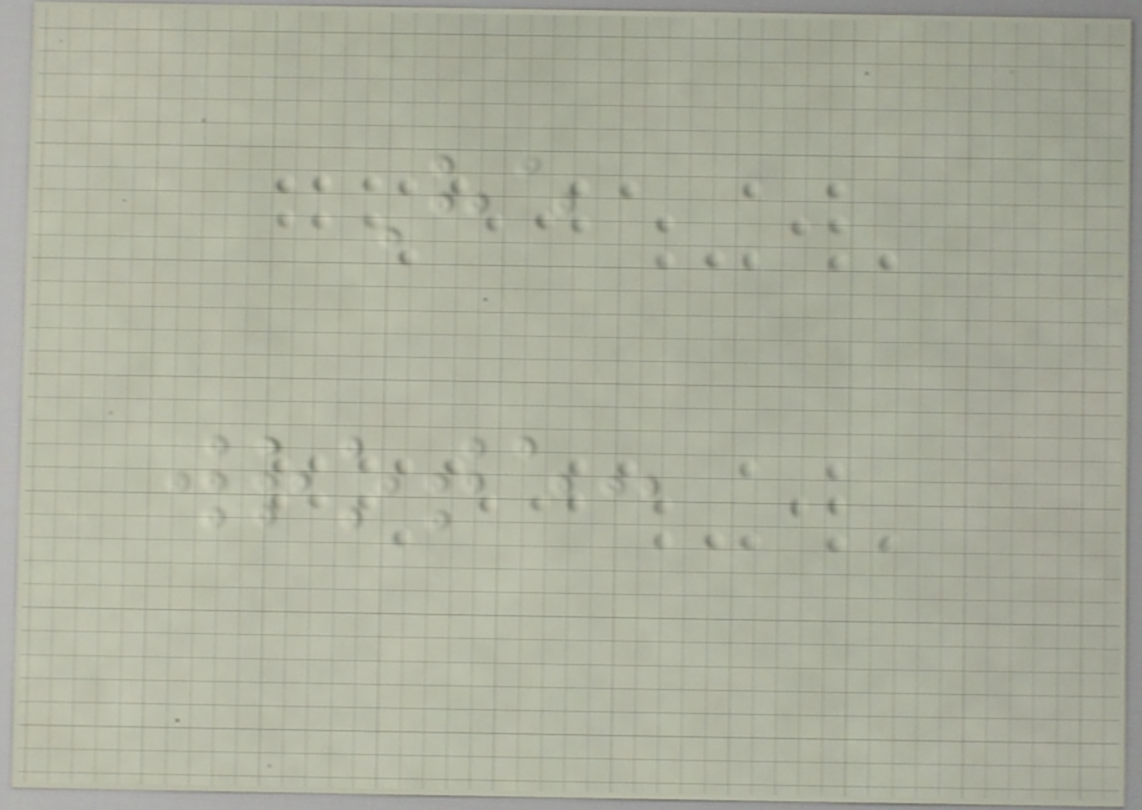He
wrote:
